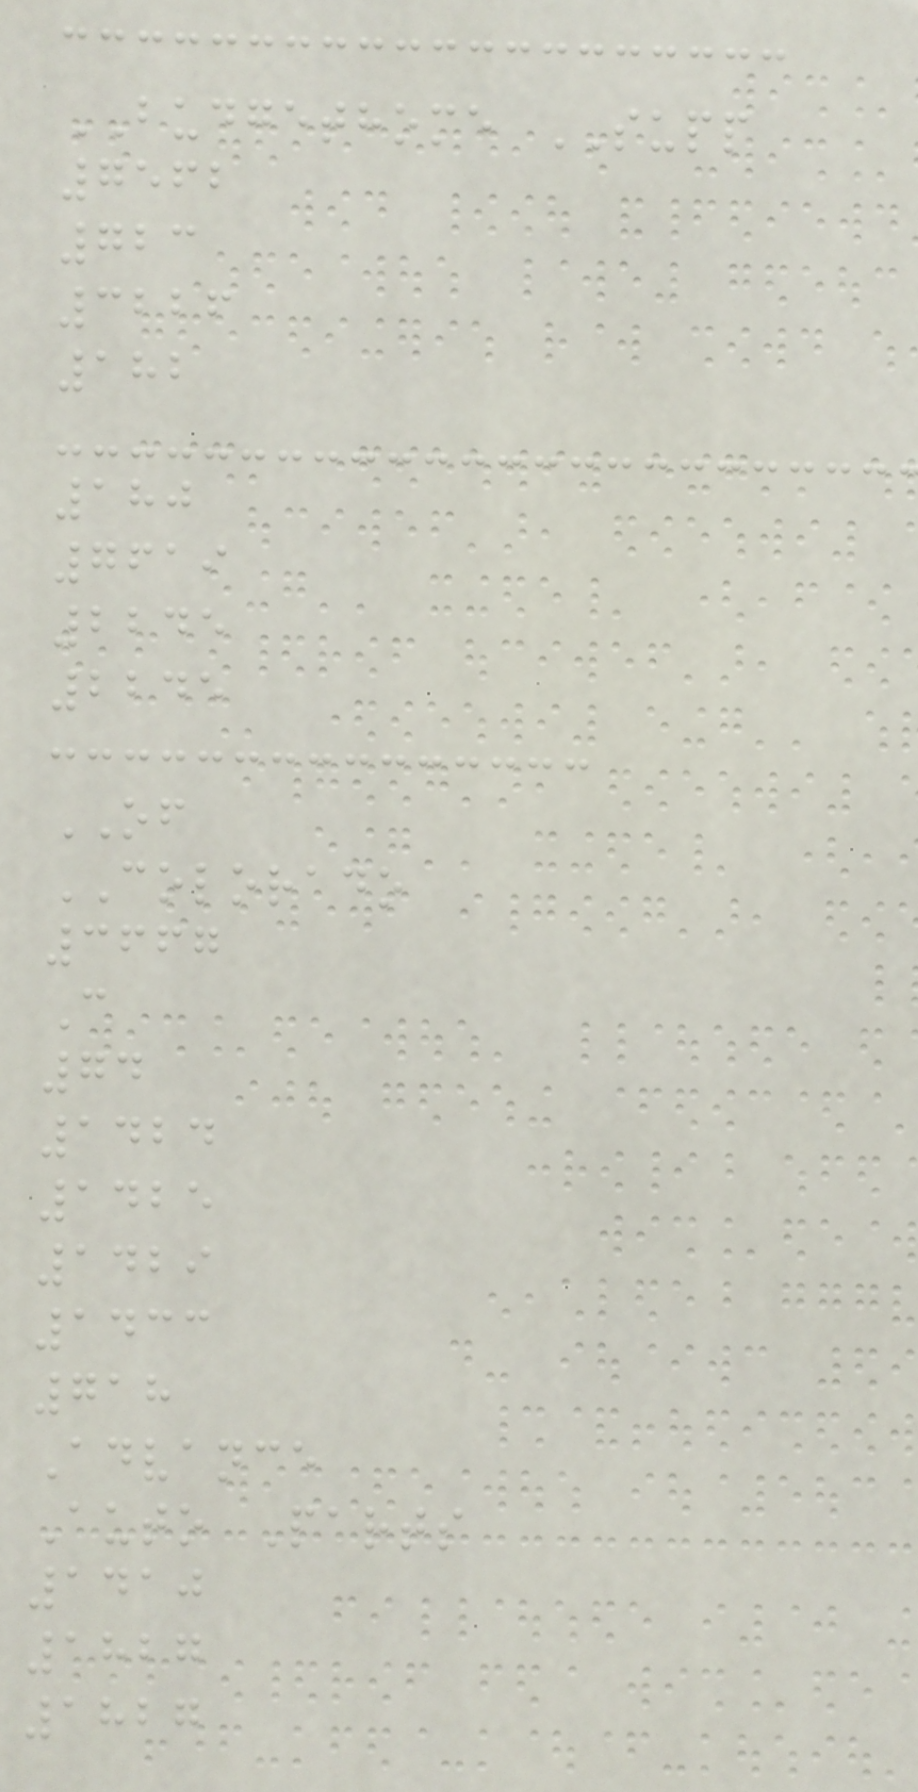BUDGETHOME SUPP
7562
723
3226
182
180
7619
2245
2245
OF
COLORADO
3667
C
74
1424
1425
1429
1433
718
Advance
Auto Parts
1410
1827
1827
